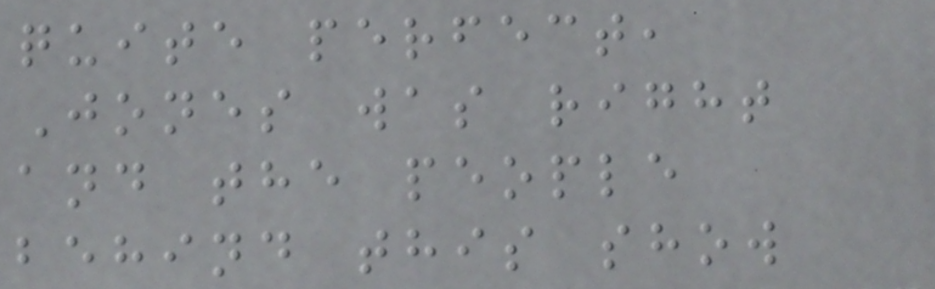quite perfect,
Jones was right
and the people
behind this show
